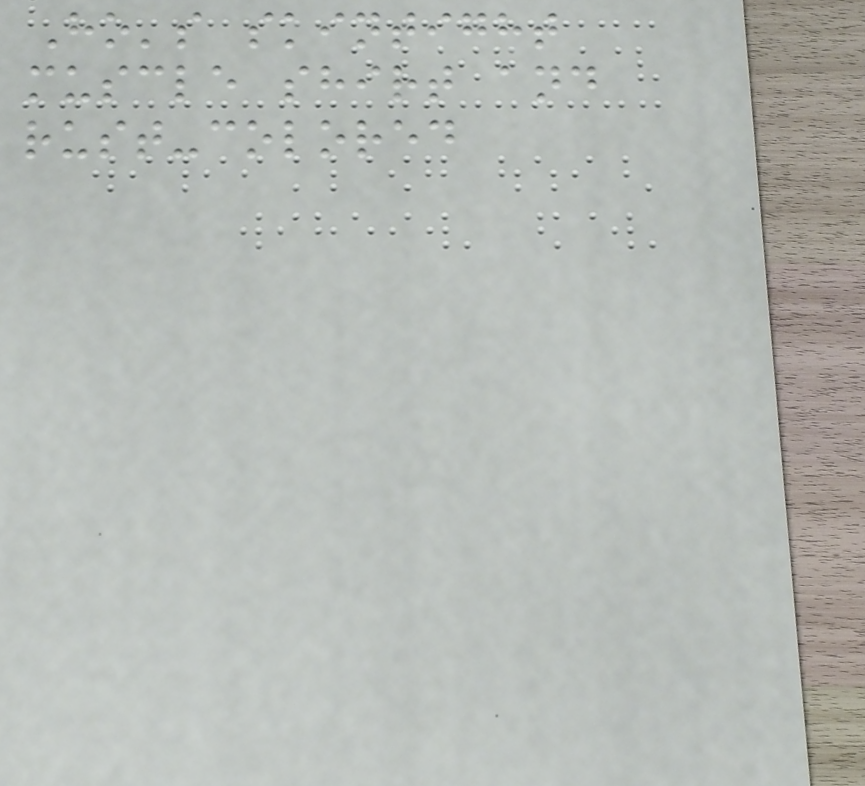Ho's skintight
muscle shirt and
rust-colored
